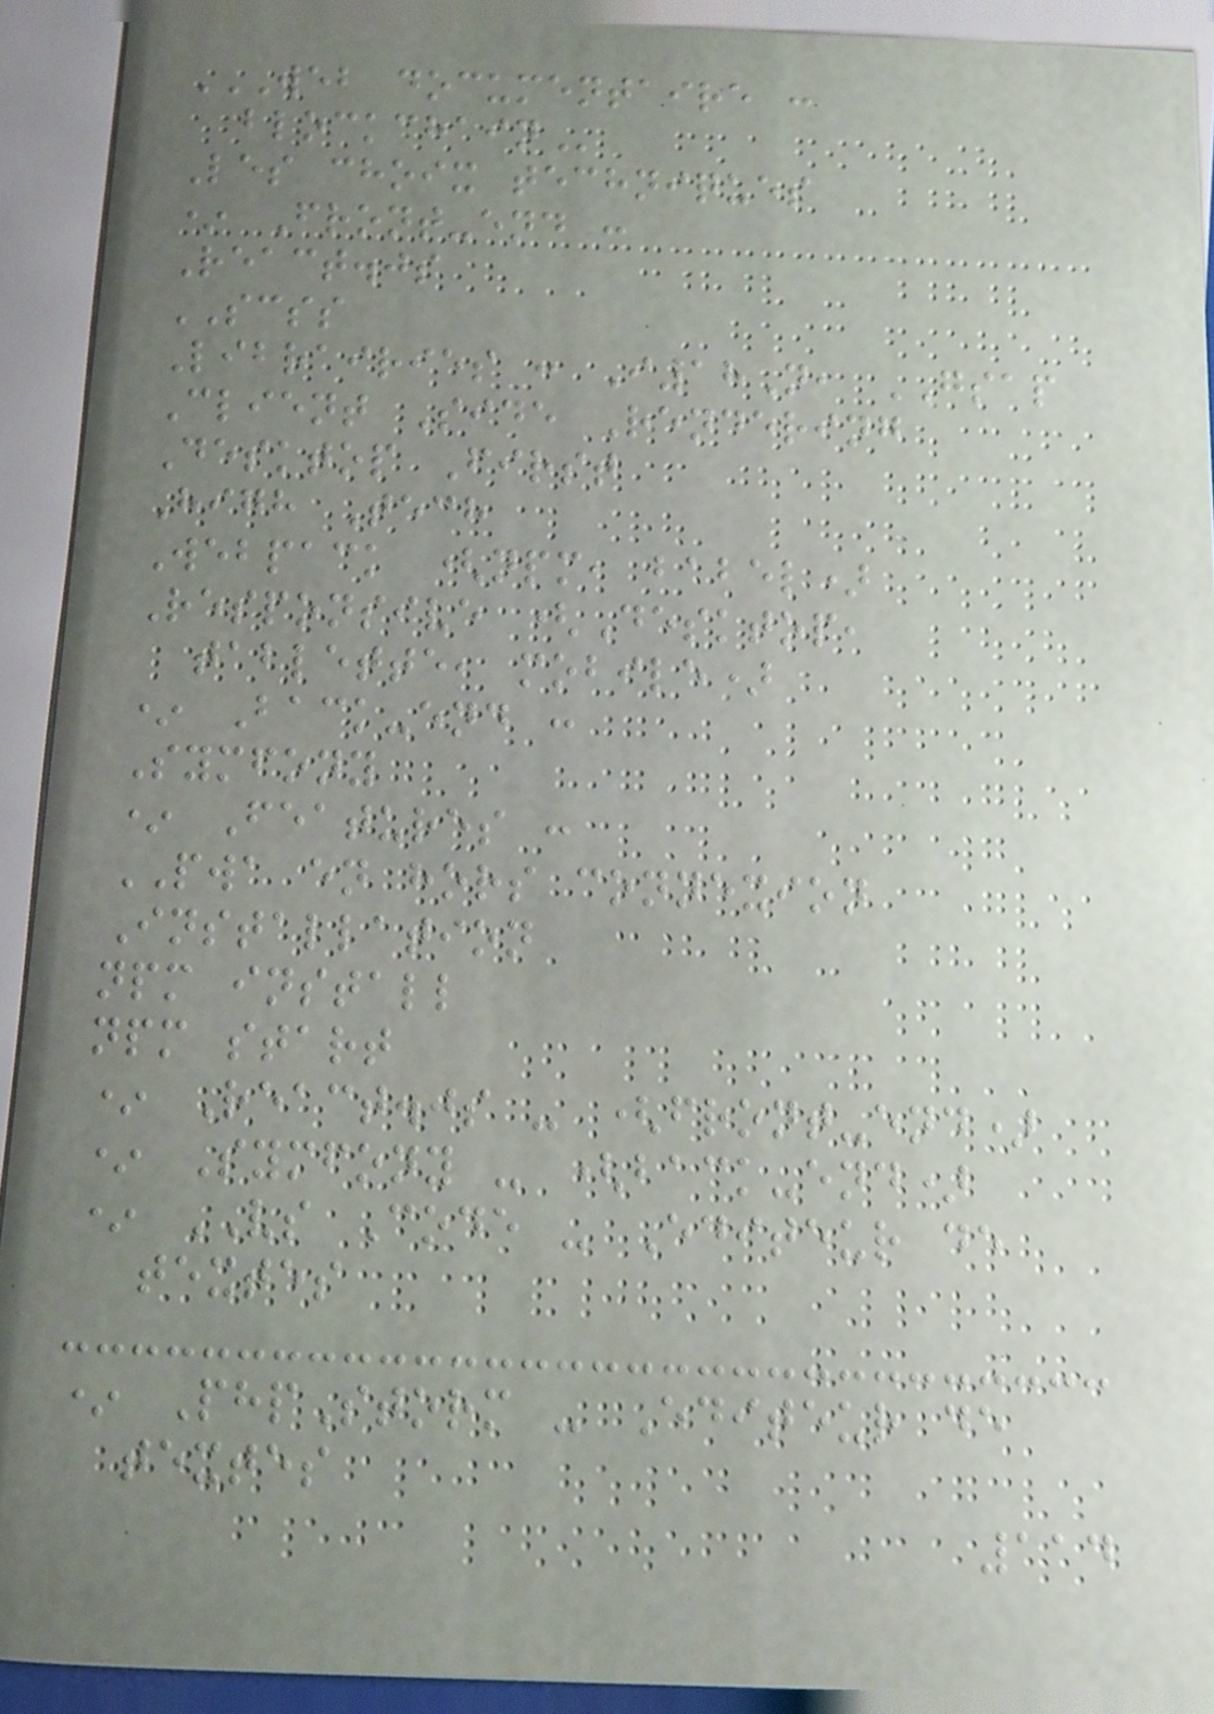WEB DOCUMENTAIRE :
BLOCKCHAIN
Les choix techniques
* Front-end :
React.js
SCSS
Librairies : I18N, GSAP
Client Side Rendering
Desktop First
High Tech
Webpack (npm, babel)
Responsive (Desktop,
tablette, mobile)
* Back-end :
Symfony
* Features :
PWA en hors connexion
Installation
npm install
npm start
* React.js - (front-end)
* Symfony - (back-end)
* VS Code - Editeur de
textes
* PhpStorm - Editeur de
textes
114
